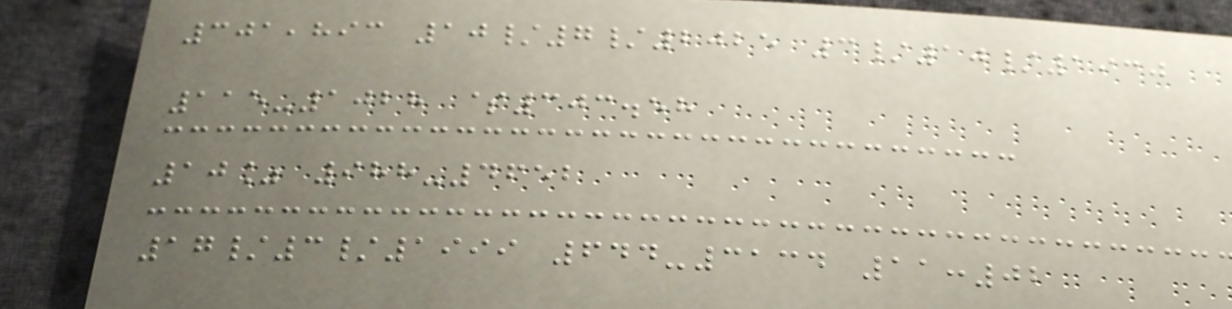301,893 10/7/2025 3/10/1930
115-1028 $303.58
10% 988-4652
17/3/1999 644-3134 11:02
